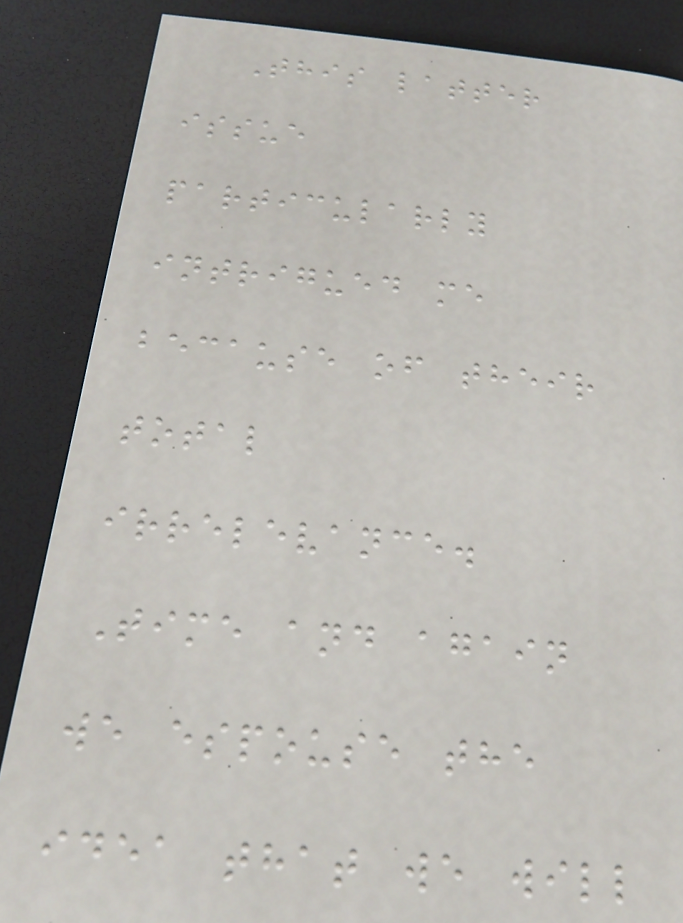This latter
issue
particularly
intrigued me
because of their
total
irrelevance.
Time and again
we espouse the
idea that we will
